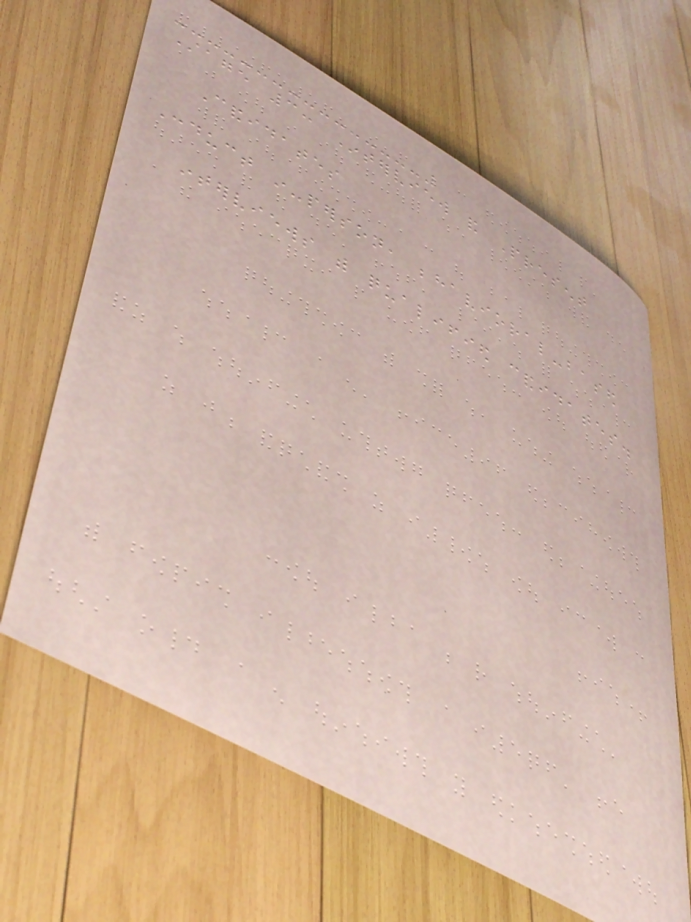Stage 3: Interview and Present
Candidates
Conduct in-person, behavioral-based
interviews with qualified candidates.
